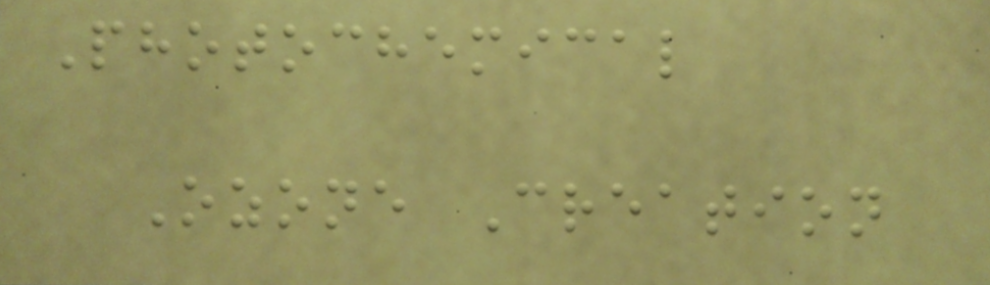Photochemical
Ozone Creation
